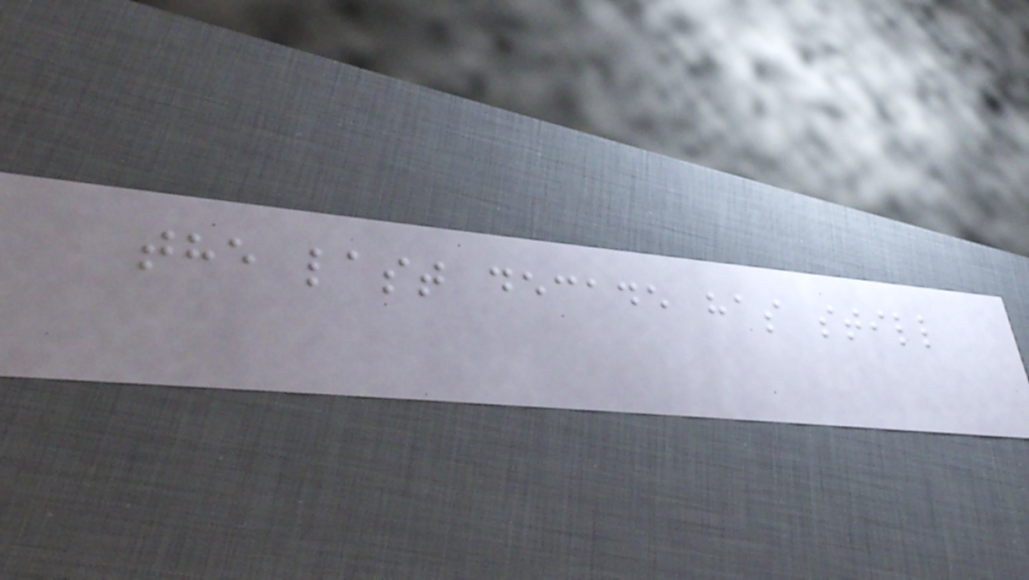the last decade has still
